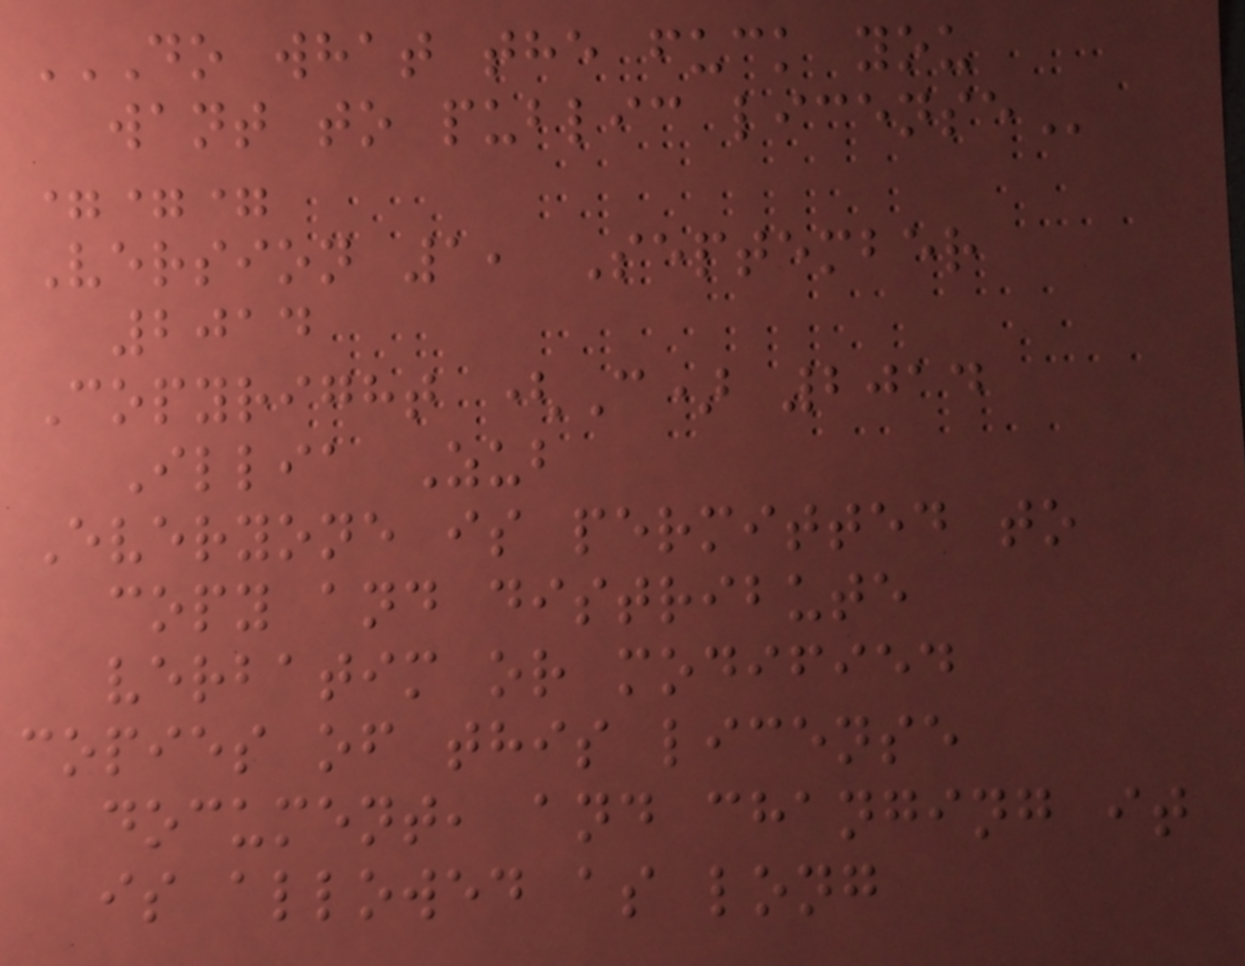DO WHAT THE FUCK YOU
WANT TO PUBLIC LICENSE
===
Version 1, September
2014
Copyright (C) 2014
Illia Zub
Everyone is permitted to
copy and distribute
verbatim or modified
copies of this license
document, and changing it
is allowed as long
